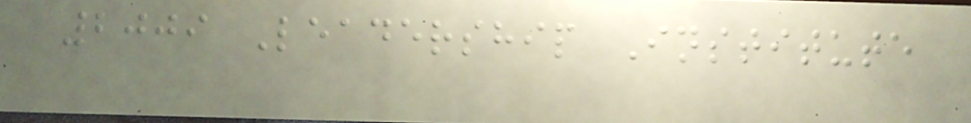2009 Leadership Institute
